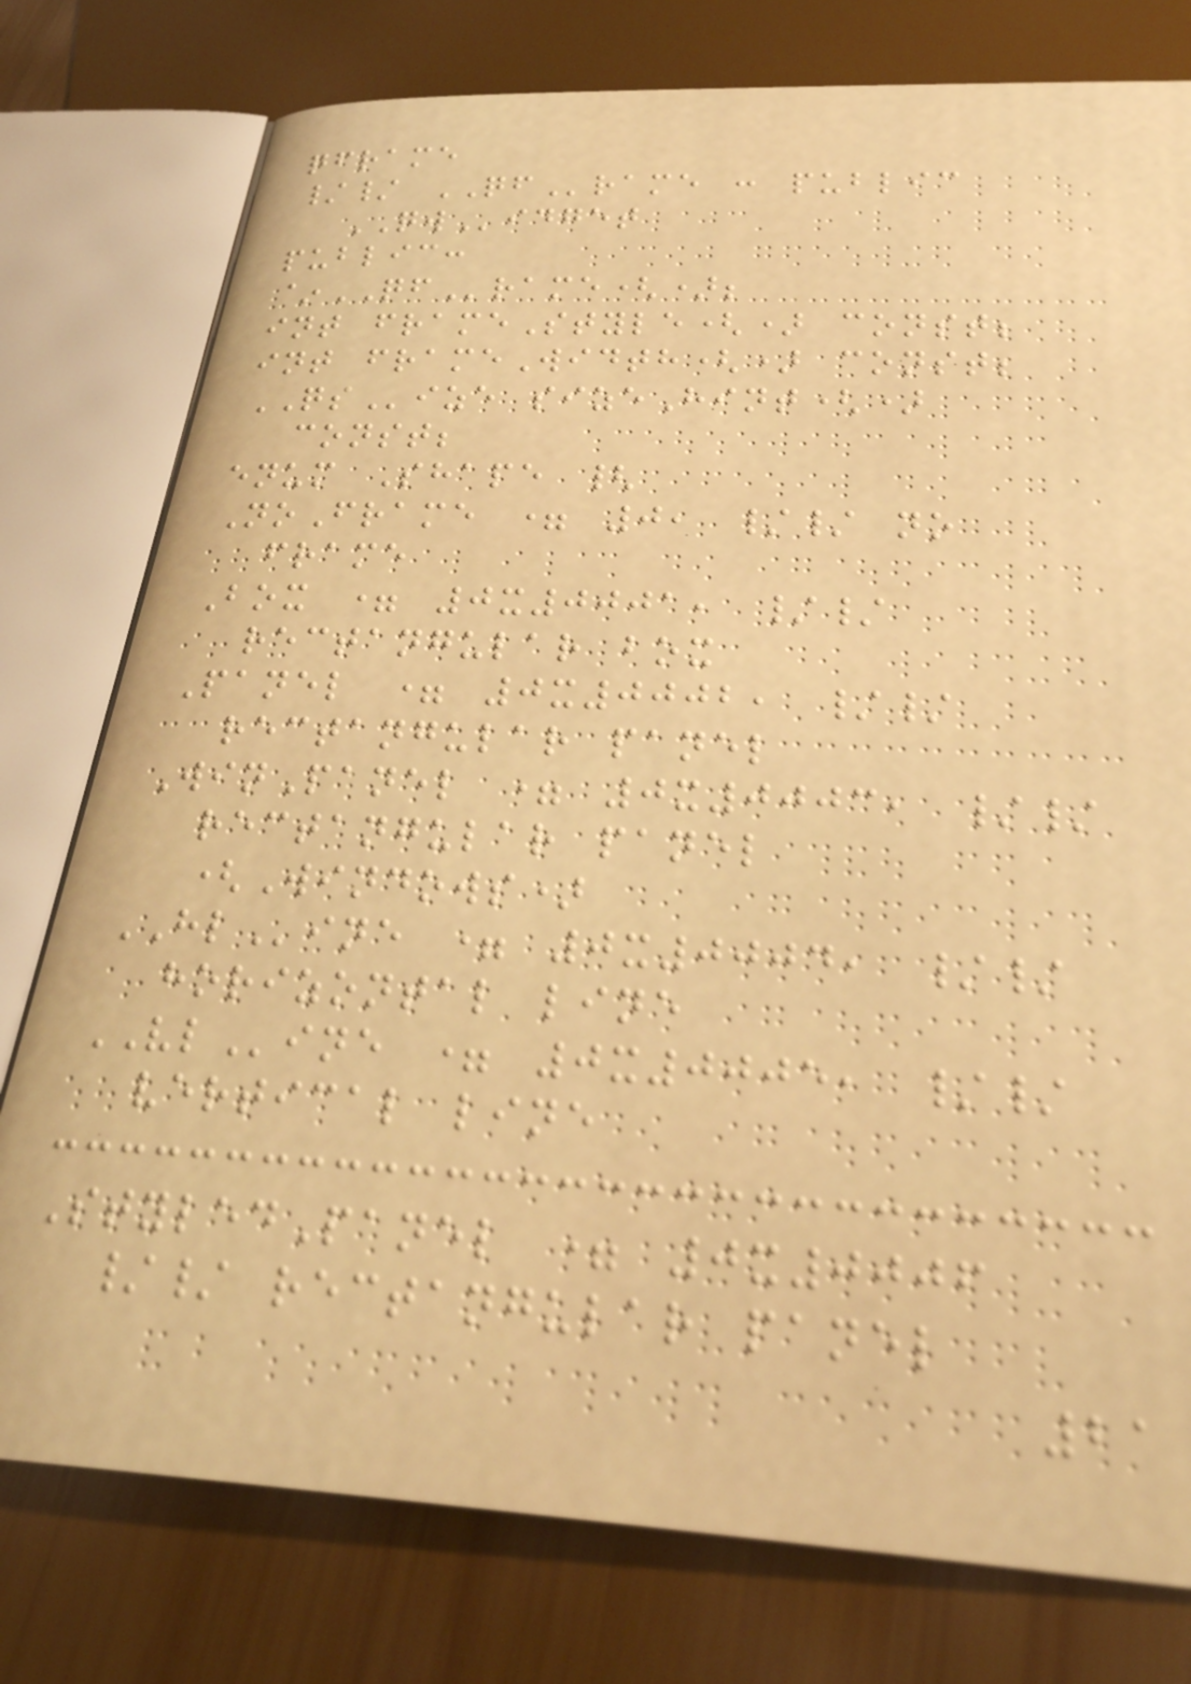qframe
// QFrame : public
QWidget
public:
~QFrame();
int frameStyle() const;
int frameWidth() const;
QSize sizeHint()
const;
enum Shape {
NoFrame = 0, // no
frame
Box = 0x0001, //
rectangular box
Panel = 0x0002, //
rectangular panel
WinPanel = 0x0003, //
rectangular panel
(Windows)
HLine = 0x0004, //
horizontal line
VLine = 0x0005, //
vertical line
StyledPanel = 0x0006
// rectangular panel
21
